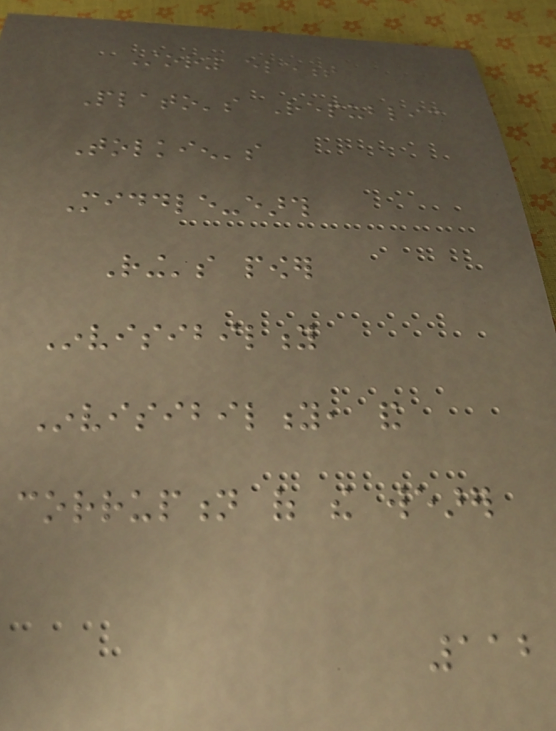Story element
Plato's Republic
Tolkien's
Middle-earth
Ring's power
Invisibility
Invisibility, and
corruption of the wearer
112
